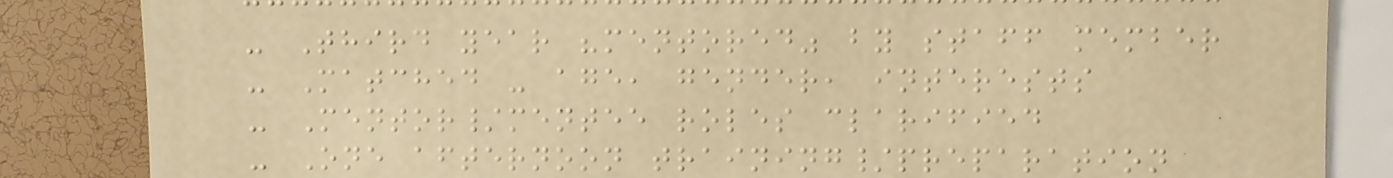- Third year "mentored" by staff member
- Matched - age, gender, interests
- Mentor/mentee roles clarified
- One afternoon training/preparation
